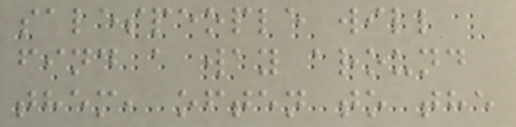salespeople will
find a way around
them, often to the
